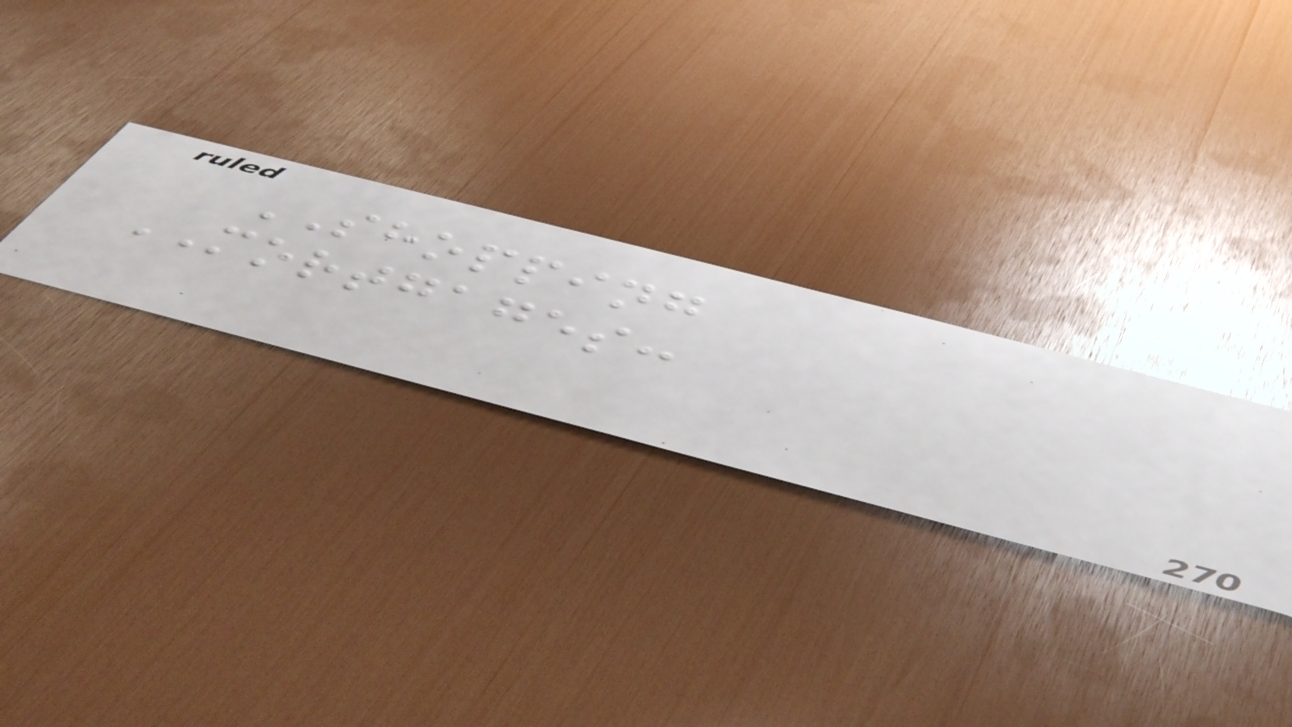SHOPPING
MORTGAGES:
